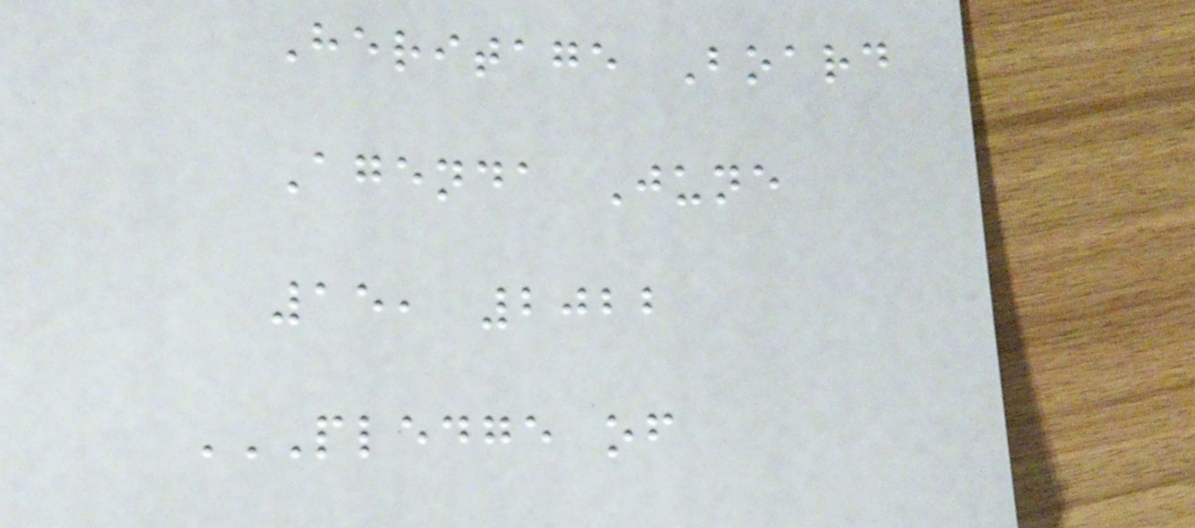Heritage Board
Agenda June
15, 2022
PLEDGE OF
